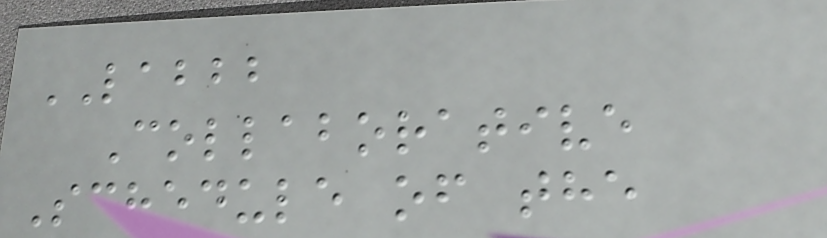LABBB
Collaborative
Schedule of the
